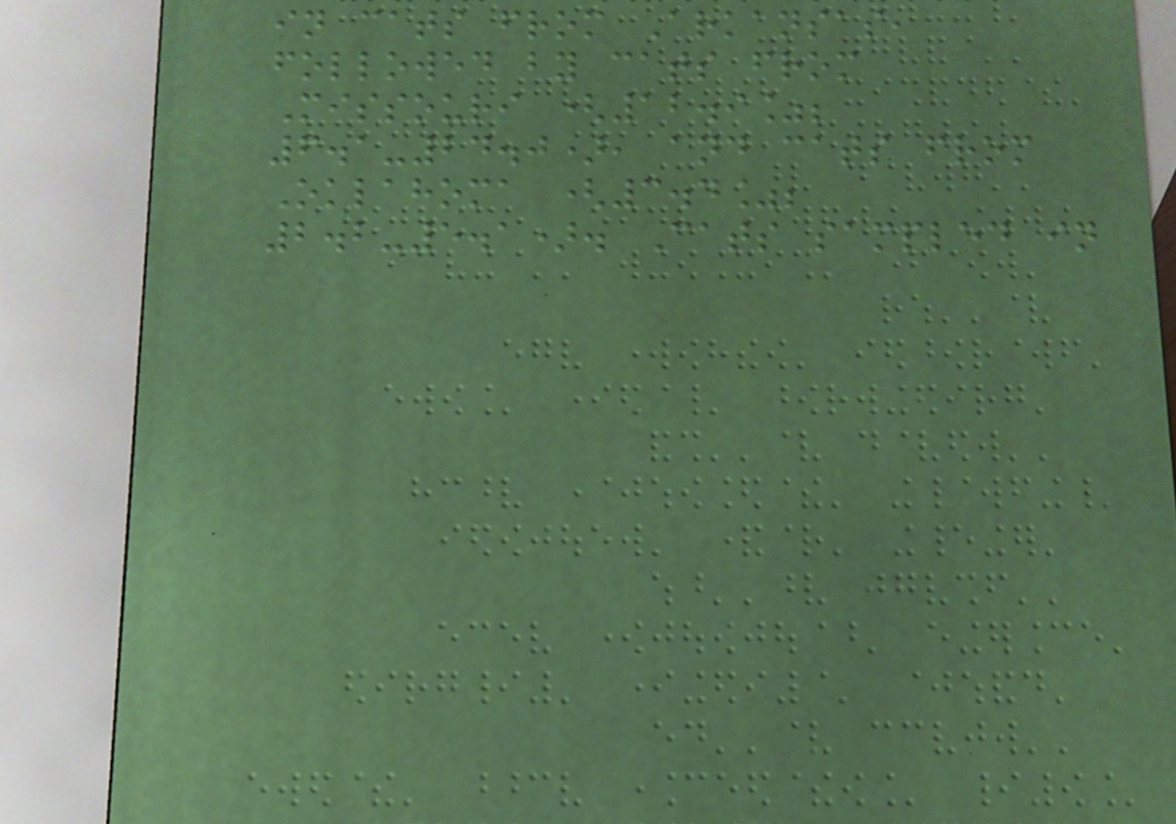in cats from Arkansas,
followed by cats from
Missouri (12.9%;
6.1-24.0), and cats from
Oklahoma (3.4%;
2.2-5.1). Cats sampled in
